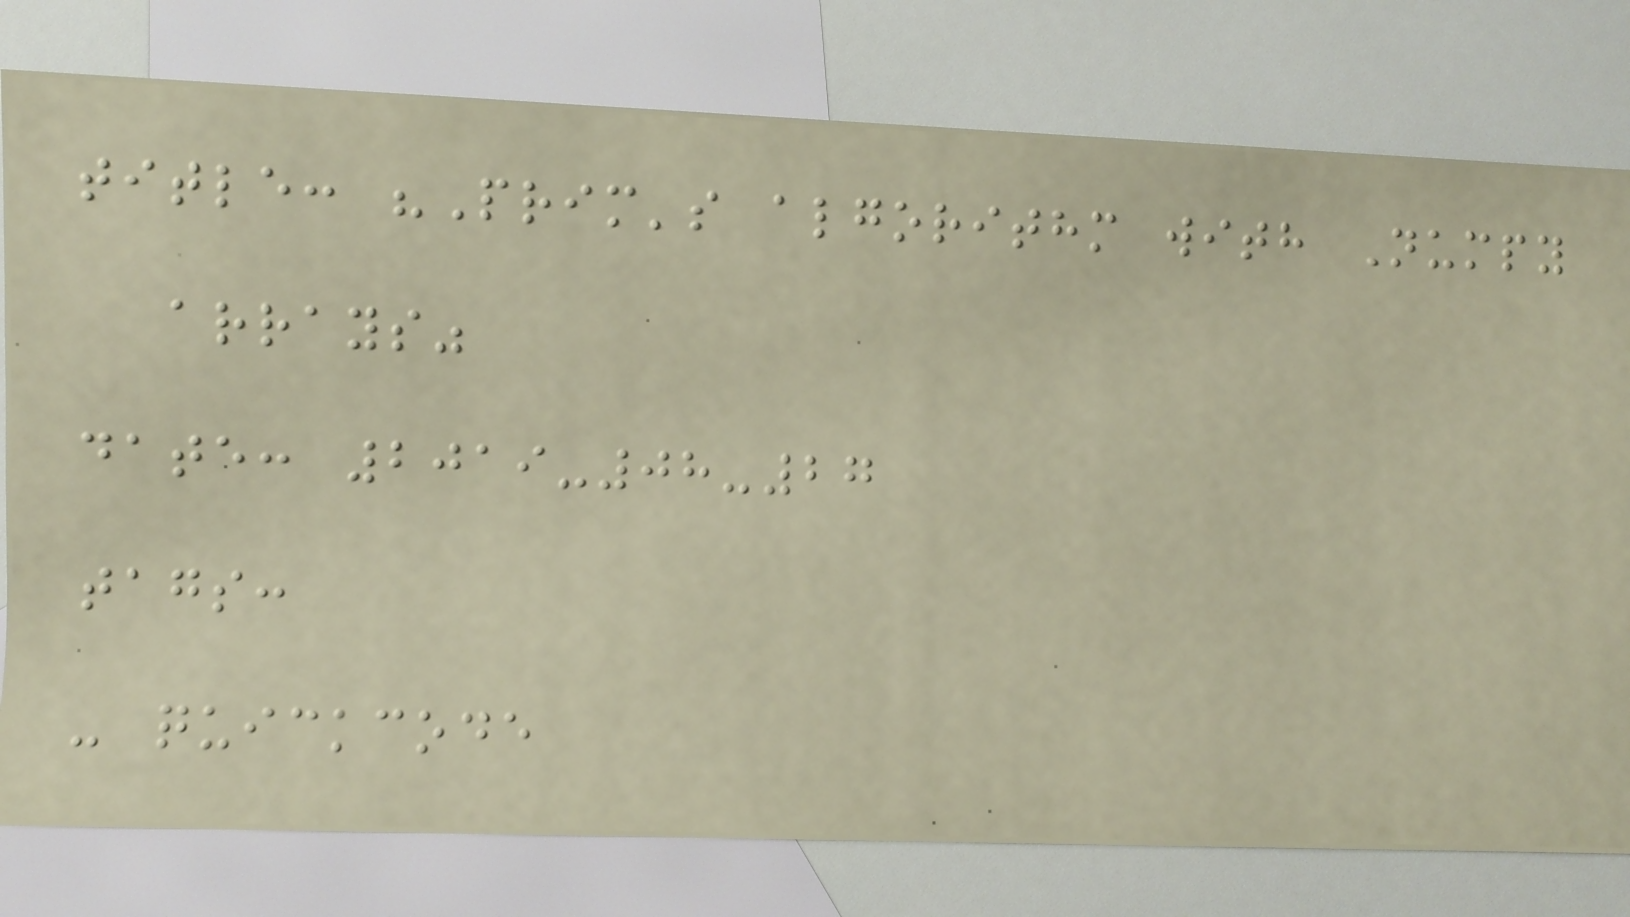title: "Prim's algorithm with Numpy
arrays"
date: 2019-08-27
tags:
- quickcode
